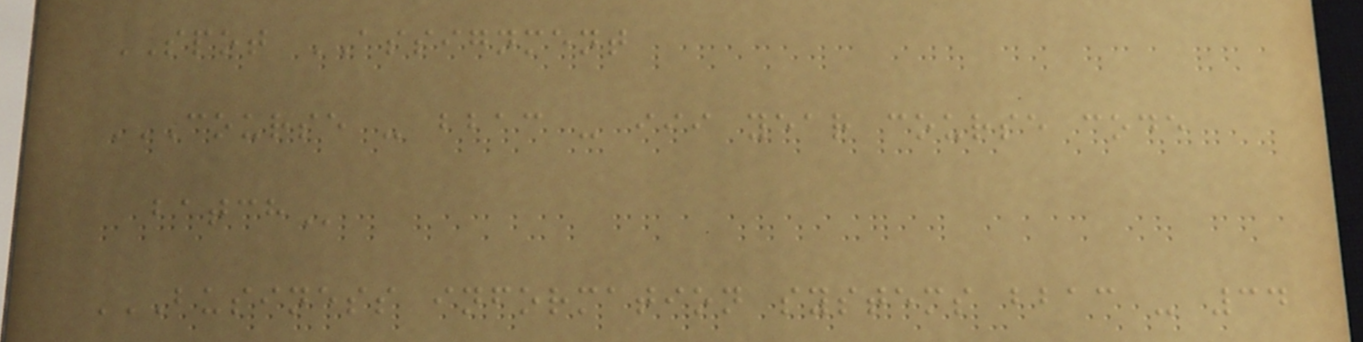SPOT ASSIGNMENT
COURSE - BBAC - III YEAR COURSE CODE
BATCH
BUSINESS INFORMATION SYSTEMS BBAC - 34
